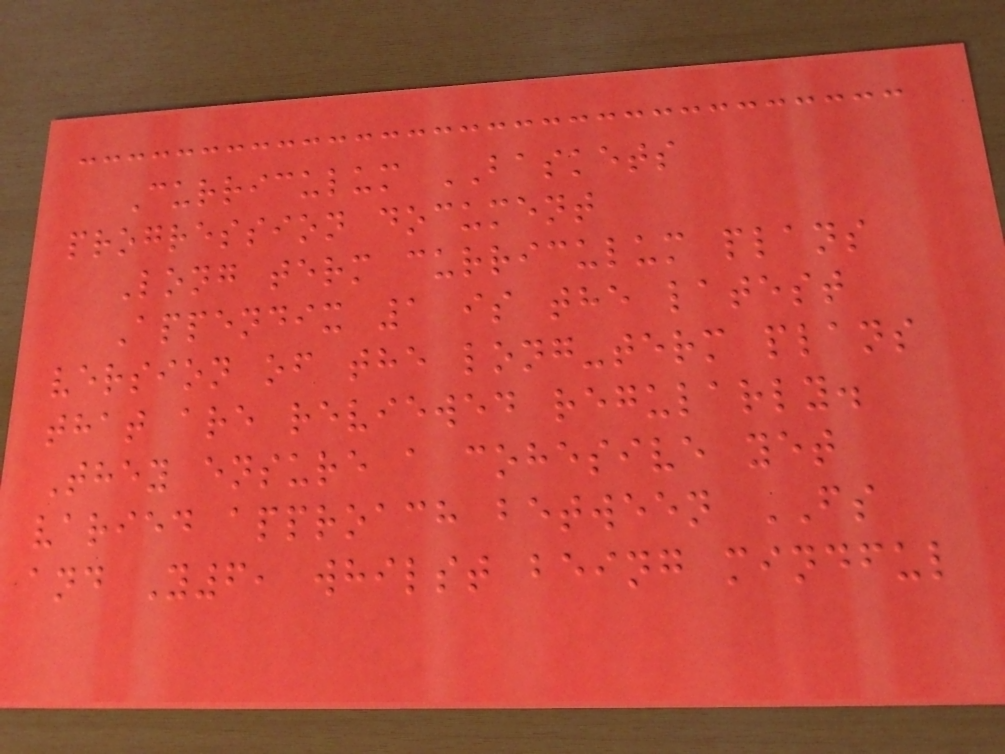Curriculum BASKETS
progression document
Long term curriculum plans
Appendix 1 is the latest
version of the long-term plans
that are reviewed regularly.
They ensure a cohesive yet
varied approach between FS
and Y6, whilst being mindful
